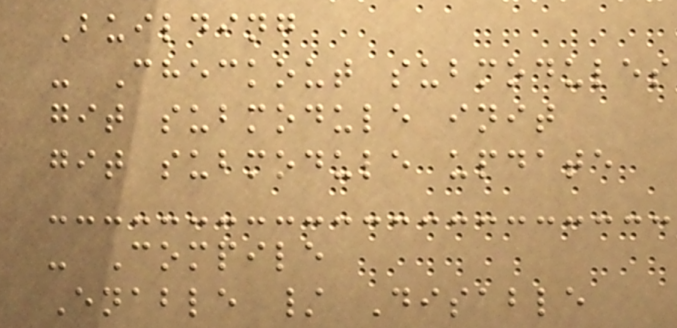Building
- Checkout submodules
git submodule init
git submodule update
- Compile
Enable / Disable
